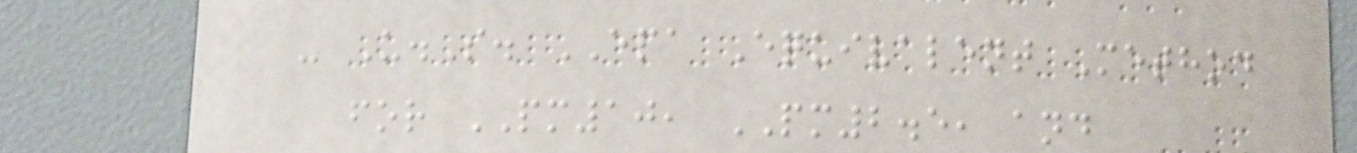- U.S. EPA Equivalent Method
for PM10, PM2.5, and
